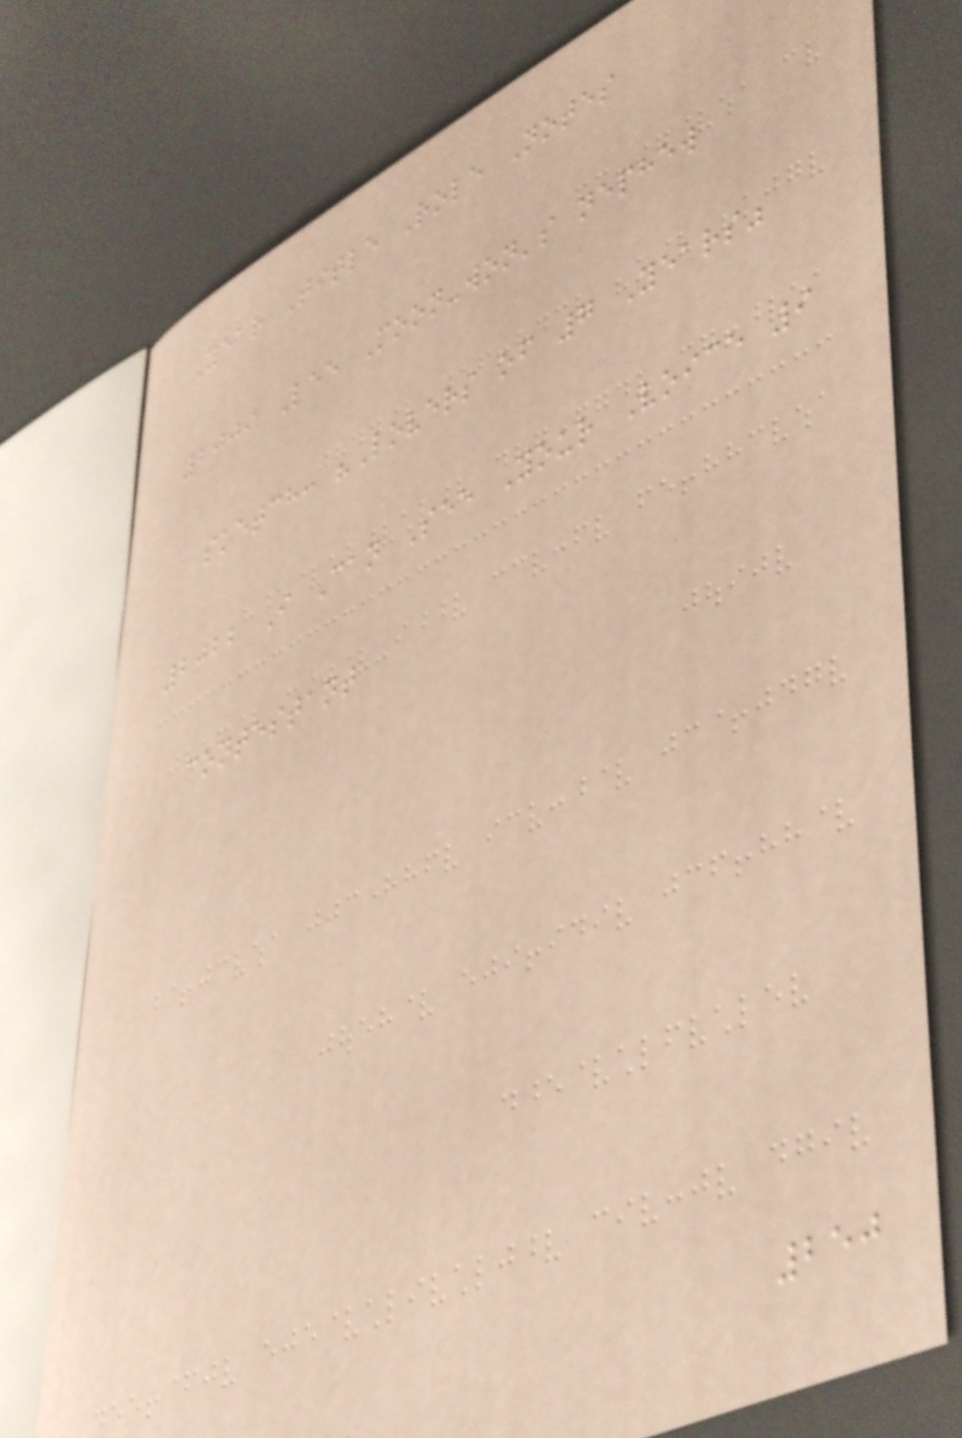Year Title Role Notes
2009 Lee Moon-won's nephew
sketch: "Lovers of 7 Years"
2022 I Can See Your Voice 9
contestant
250
